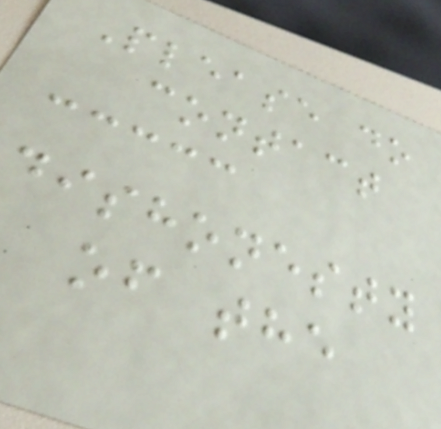Please do
contact
dishonesty
of the
